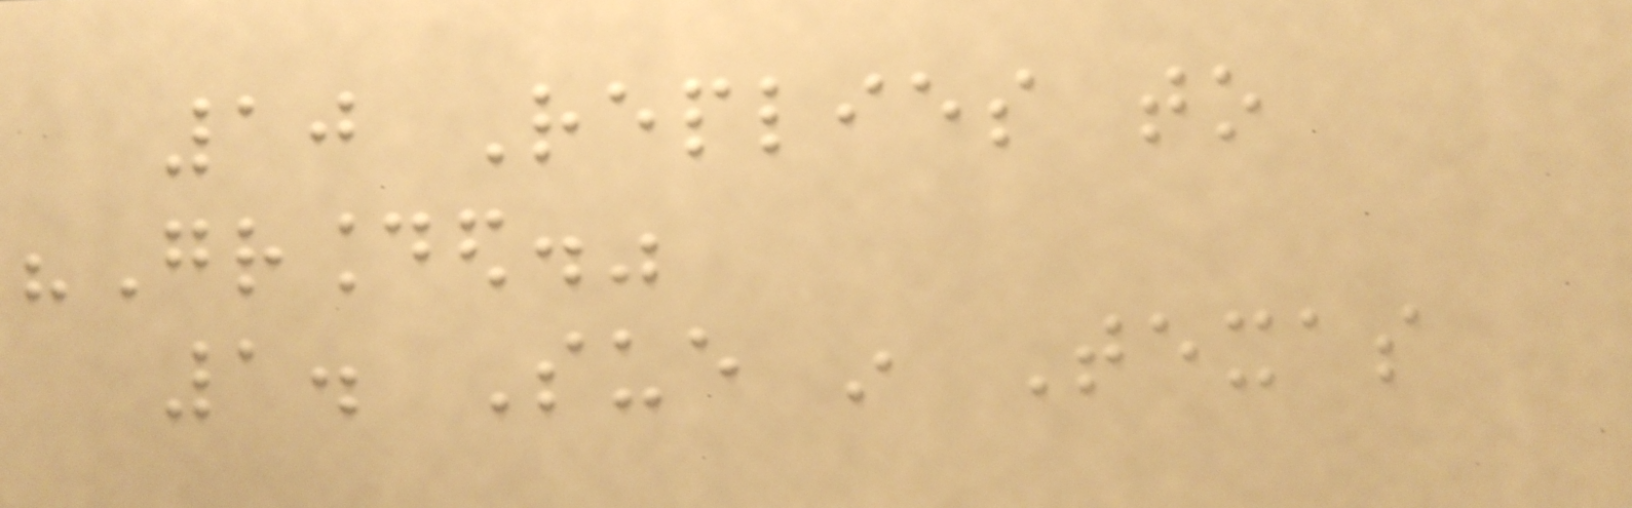10 Replies to
"Grounded."
1. Sue in Texas
